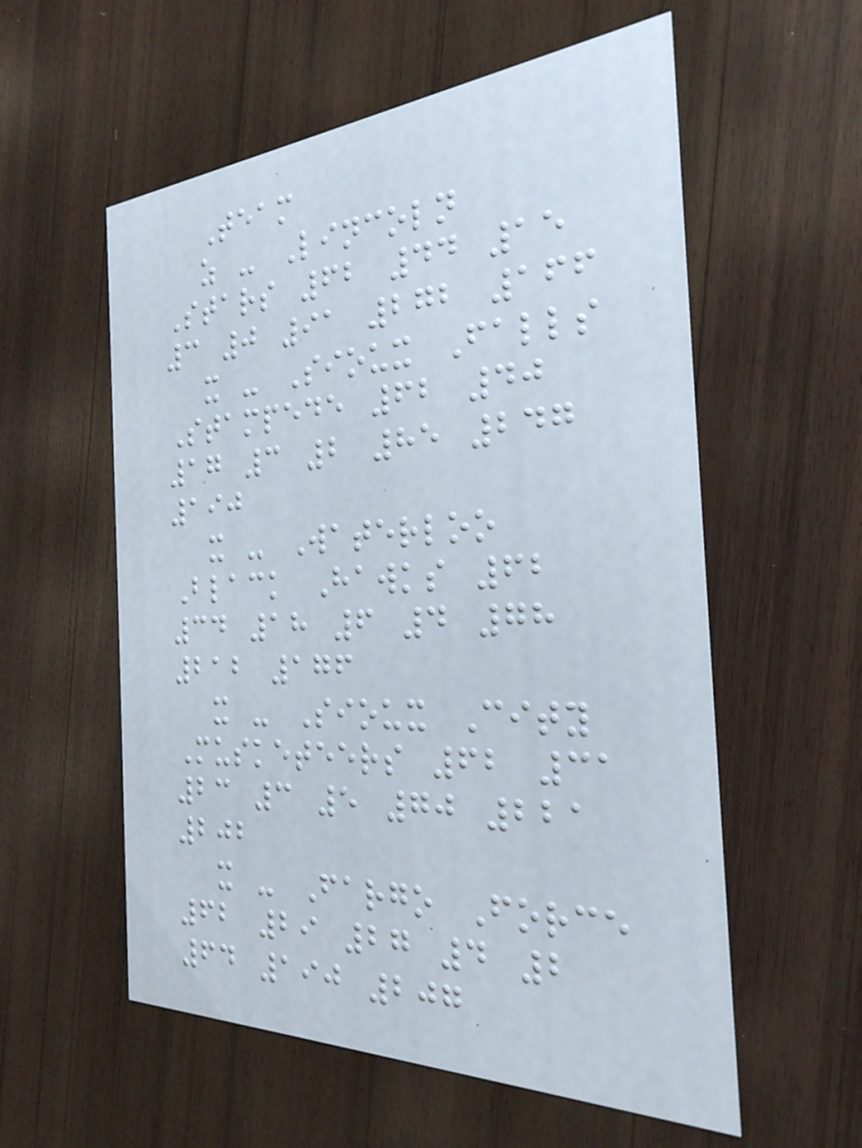Team
z - Lincoln
Stars 62 44 15
3 0 91 272 166
x - Sioux Falls
Stampede 62 40
17 3 2 85 247
190
x - Waterloo
Black Hawks 62
34 18 6 4 78
212 176
x - Sioux City
Musketeers 62 31
23 3 5 70 221
202
x - Fargo Force
62 29 27 4 2
64 190 207
